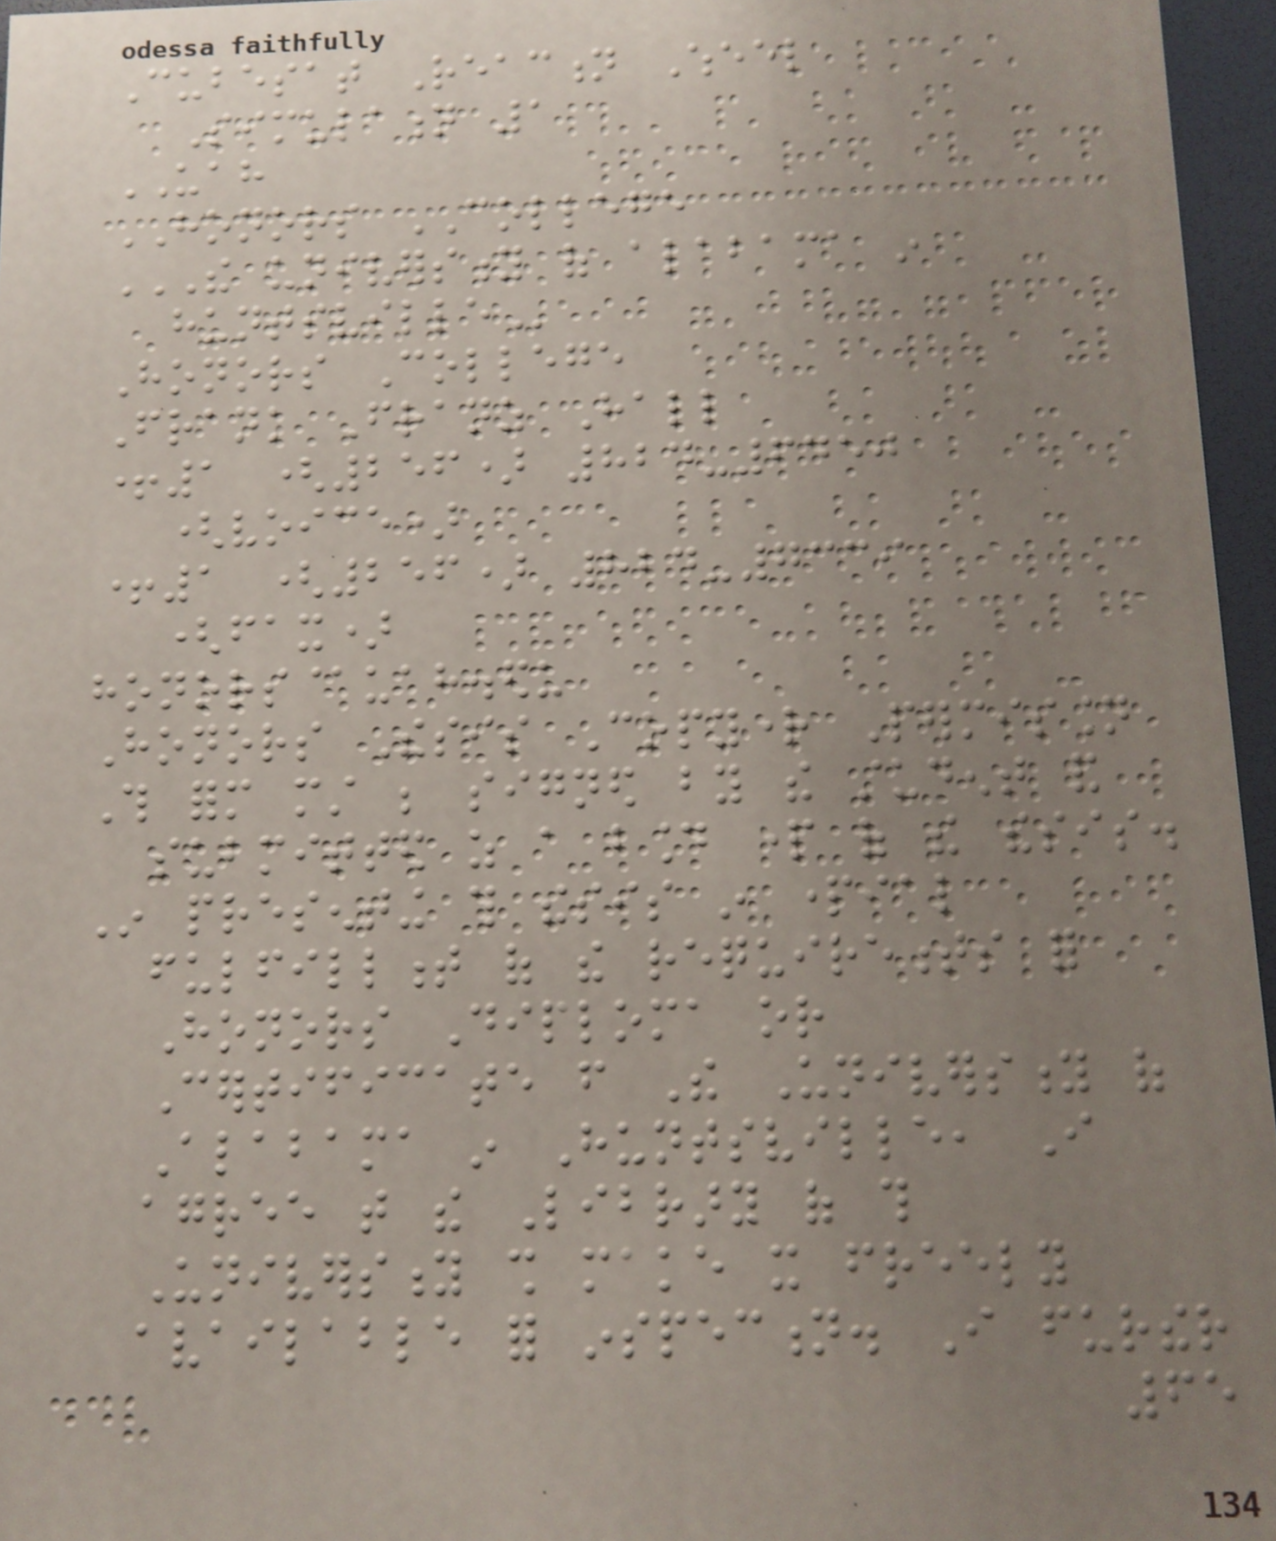Cubesat Reaction Wheel
Simulation 1
UAH
HONORS COLLEGE
THE UNIVERSITY OF ALABAMA IN
HUNTSVILLE
Honors College
Frank Franz Hall
+1 (256) 824-6450
(voice)
+1 (256) 824-7339
(fax)
honors@uah.edu
Honors Thesis Copyright Permission
This form must be signed by the student and
submitted as a bound part of the thesis.
In presenting this thesis in partial
fulfillment of the requirements for
Honors Diploma or
Certificate from The University of
Alabama in Huntsville, I
agree that the Library of this
University shall make it freely
available for inspection. I further
65
